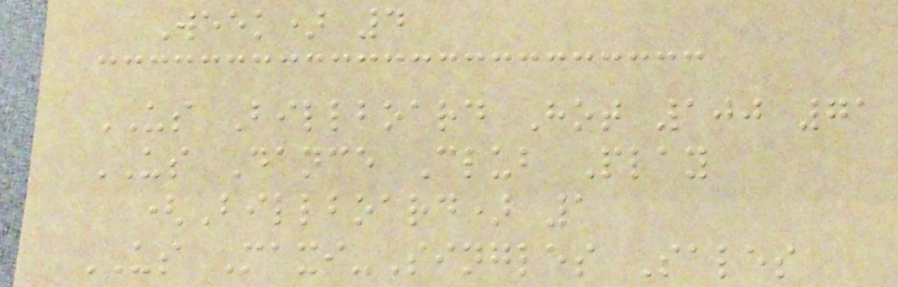Week) 4
US Billboard Hot 100 71
US Dance Club Play
(Billboard) 1
US Maxi-Singles Sales
